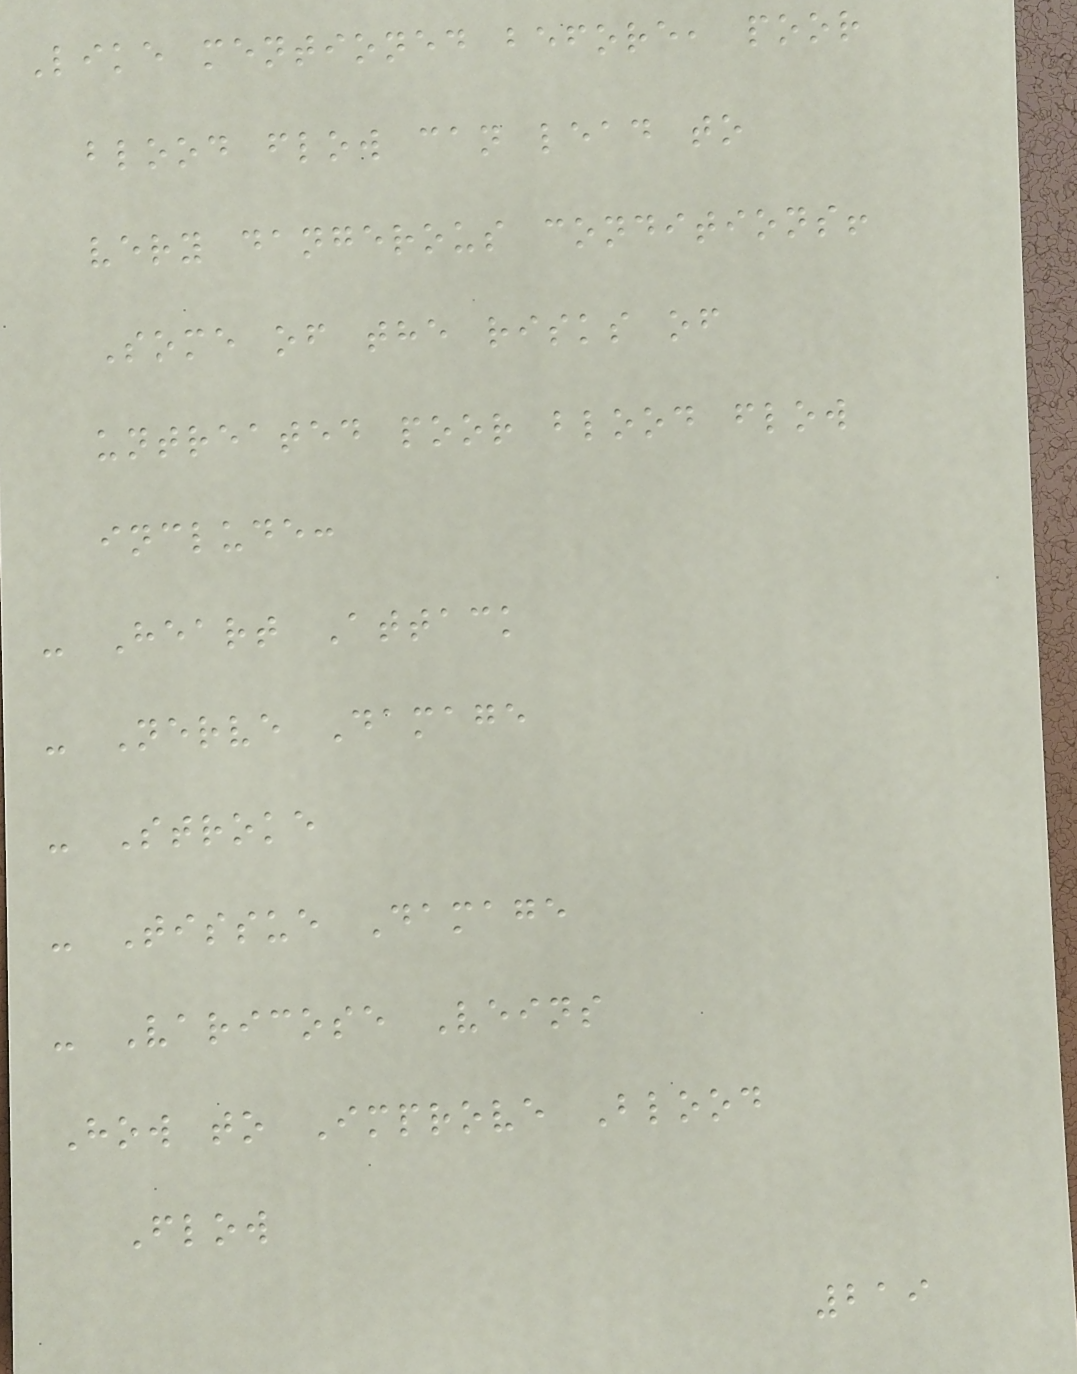Like mentioned before, poor
blood flow can lead to
very dangerous conditions!
Some of the risks of
untreated poor blood flow
include:
- Heart Attack
- Nerve Damage
- Stroke
- Tissue Damage
- Varicose Veins
How to Improve Blood
Flow
219
